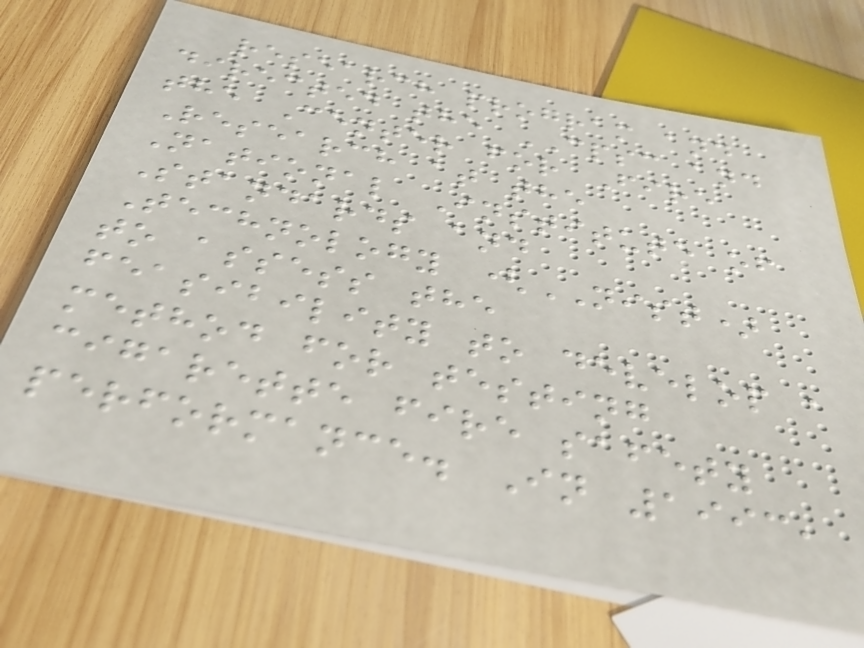research program and
directed the CPSC and
the Center for Fire
Research at the
National Institute of
Standards and
Technology (NIST)
to assess the
feasibility to develop a
method for testing
cigarette fire safety
performance. In 1993,
